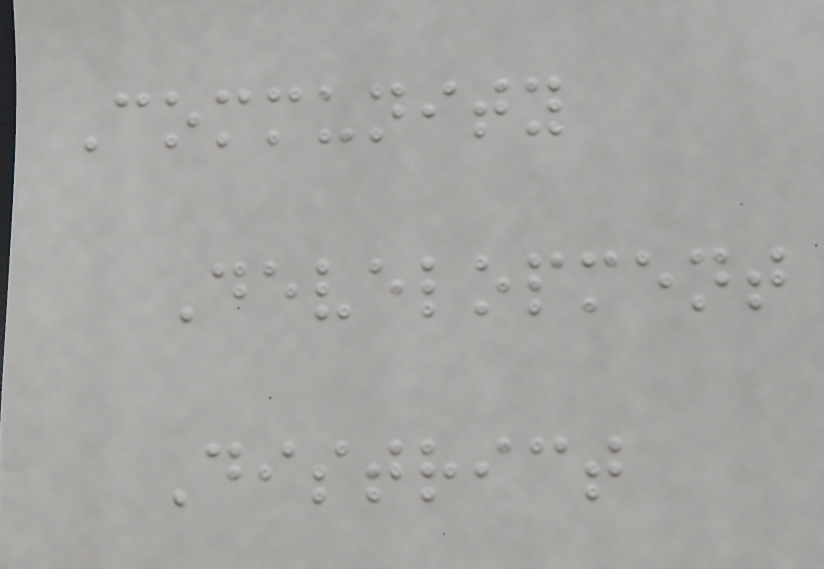Community
Development
District
